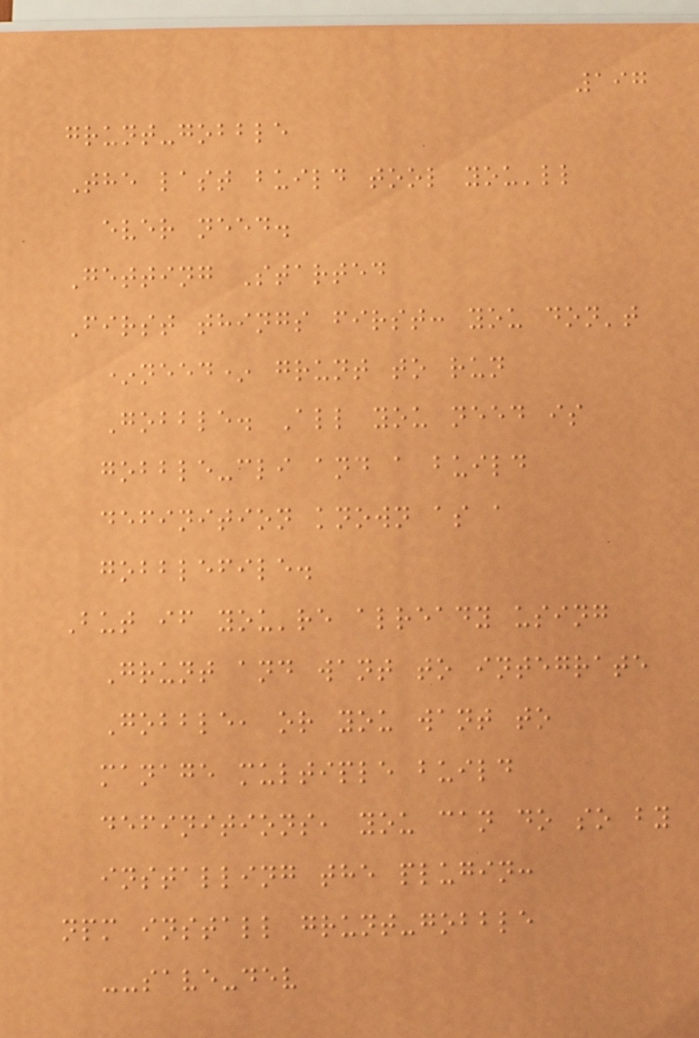197
grunt-gobble
The last build tool you'll
ever need.
Getting Started
First things first: you don't
*need* grunt to run
Gobble. All you need is
gobble-cli and a build
definition known as a
gobblefile.
But if you're already using
Grunt and want to integrate
Gobble, or you want to
manage multiple build
definitions, you can do so by
installing the plugin:
npm install grunt-gobble
--save-dev
